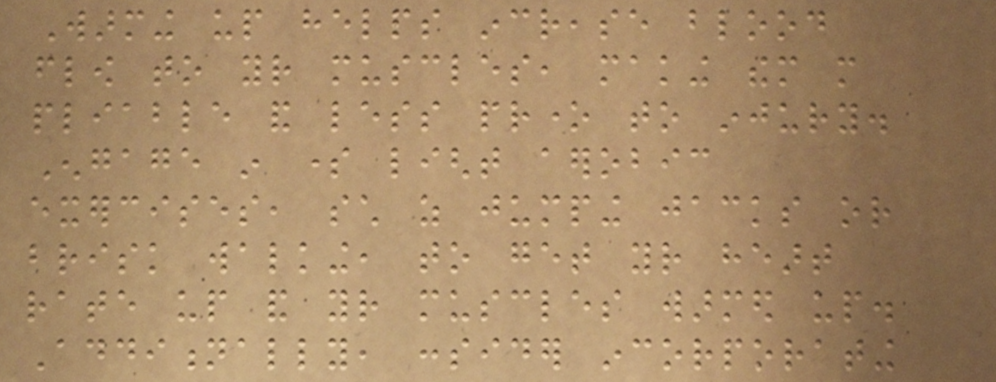Warming up helps increase blood
flow to your muscles, making them more
pliable and less prone to injury.
Engage in some light aerobic
exercises, such as jumping jacks or
brisk walking, to get your heart
rate up and your muscles warmed up.
Additionally, consider incorporating
